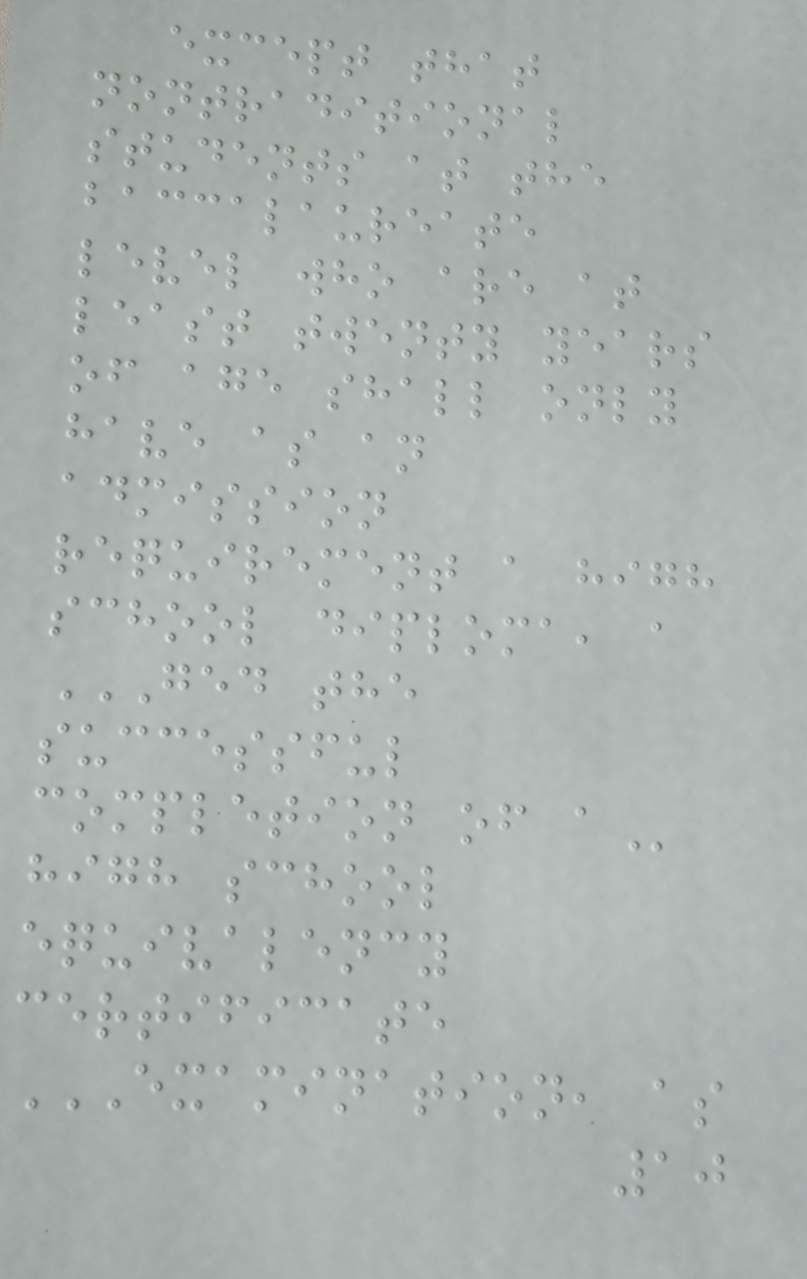except that
nontraditional
students at the
baccalaureate
level who are at
least twenty years
of age shall only
have as an
admission
requirement a high
school diploma, a
GED THE
SUCCESSFUL
COMPLETION OF A
high school
equivalency
certificate
EXAMINATION, AS
10
